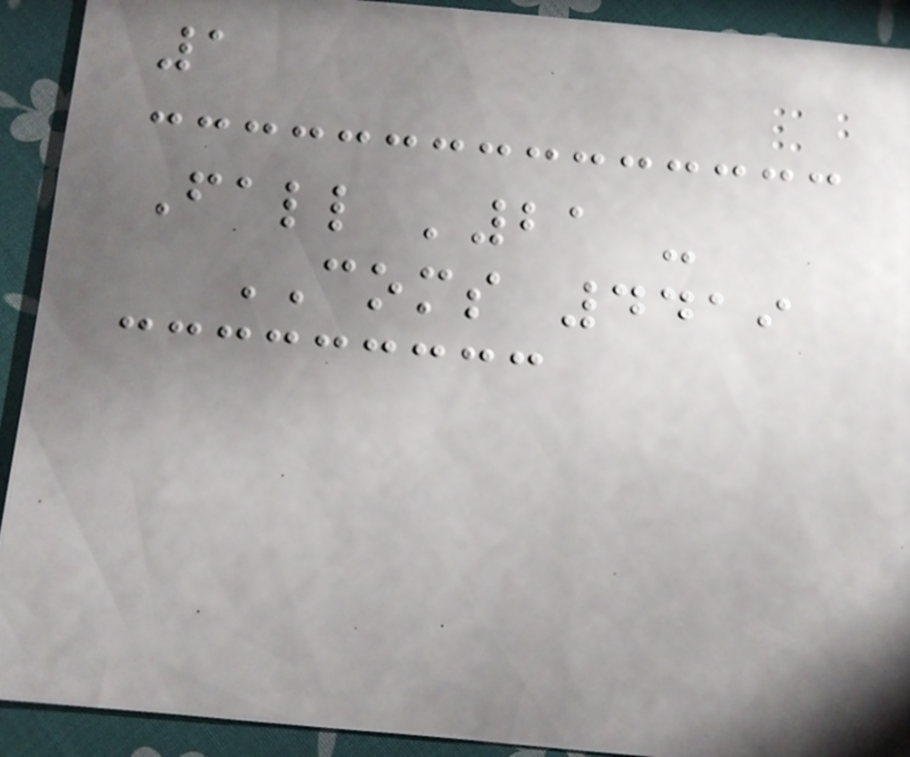1
Fall '21 -
COMS 4419
